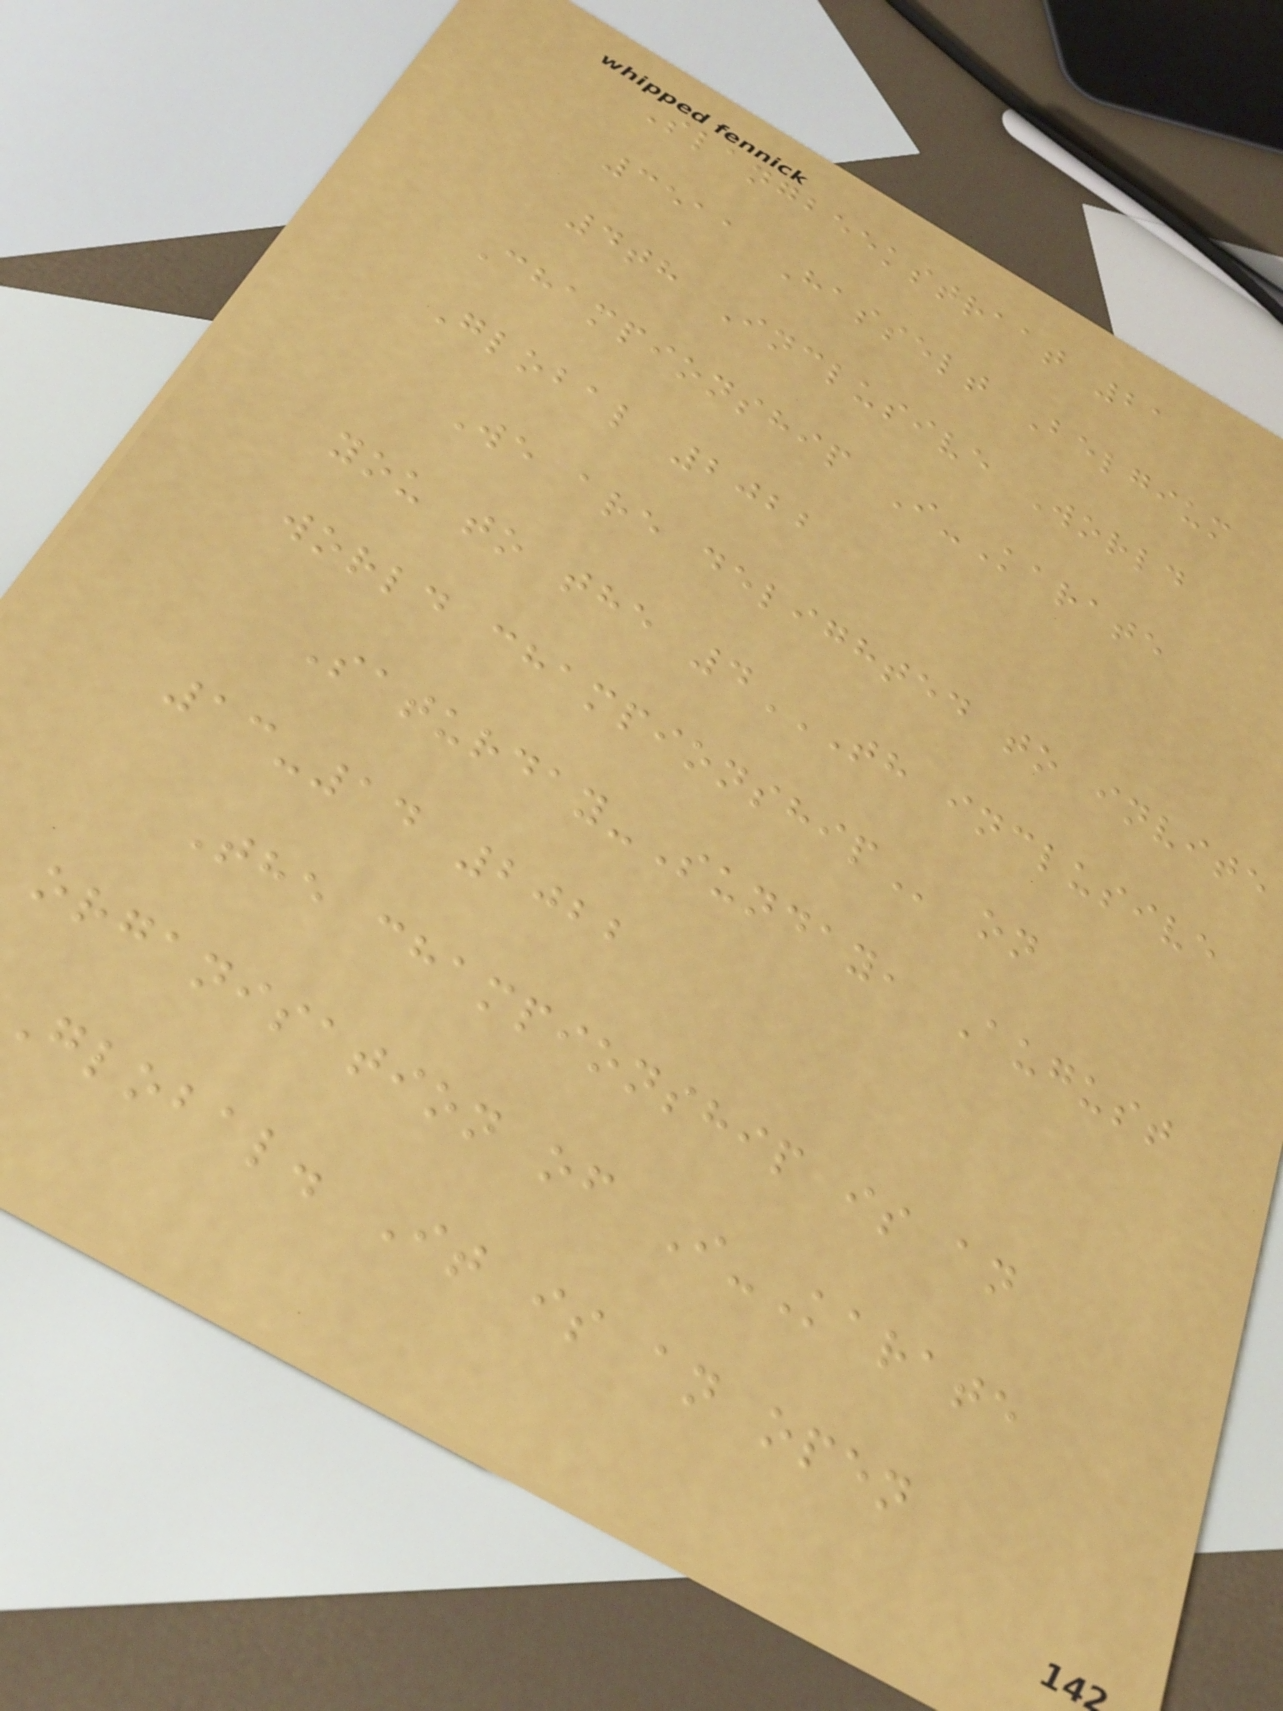Slangbeekstraat 21
3511 Hasselt Belgium
4th Inclusive World
Championship I-Karate
Global 2022
We are delighted to invite
you to the 4TH INCLUSIVE
Saturday-Sunday, August
13-14 2022
The championship is an
organisation of I-Karate
global. It is an open
